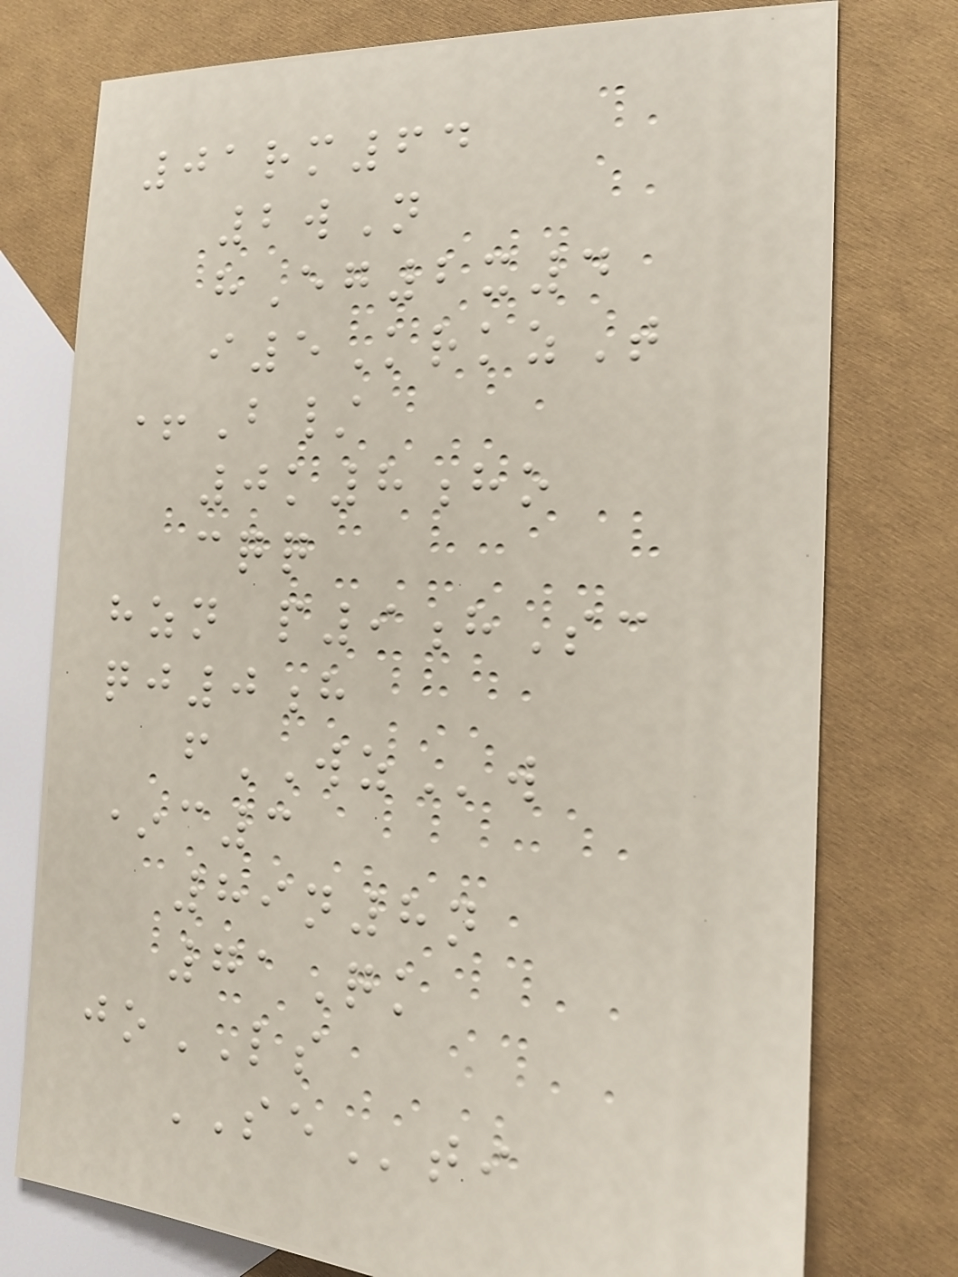01rm64
2wN
hEg2x4
i5KrkzT
+B/
0k8ho
cqq
hzn p9hSc
qj0h
fWZw
*c3
89n8n
71Qk
joLS
SEti
